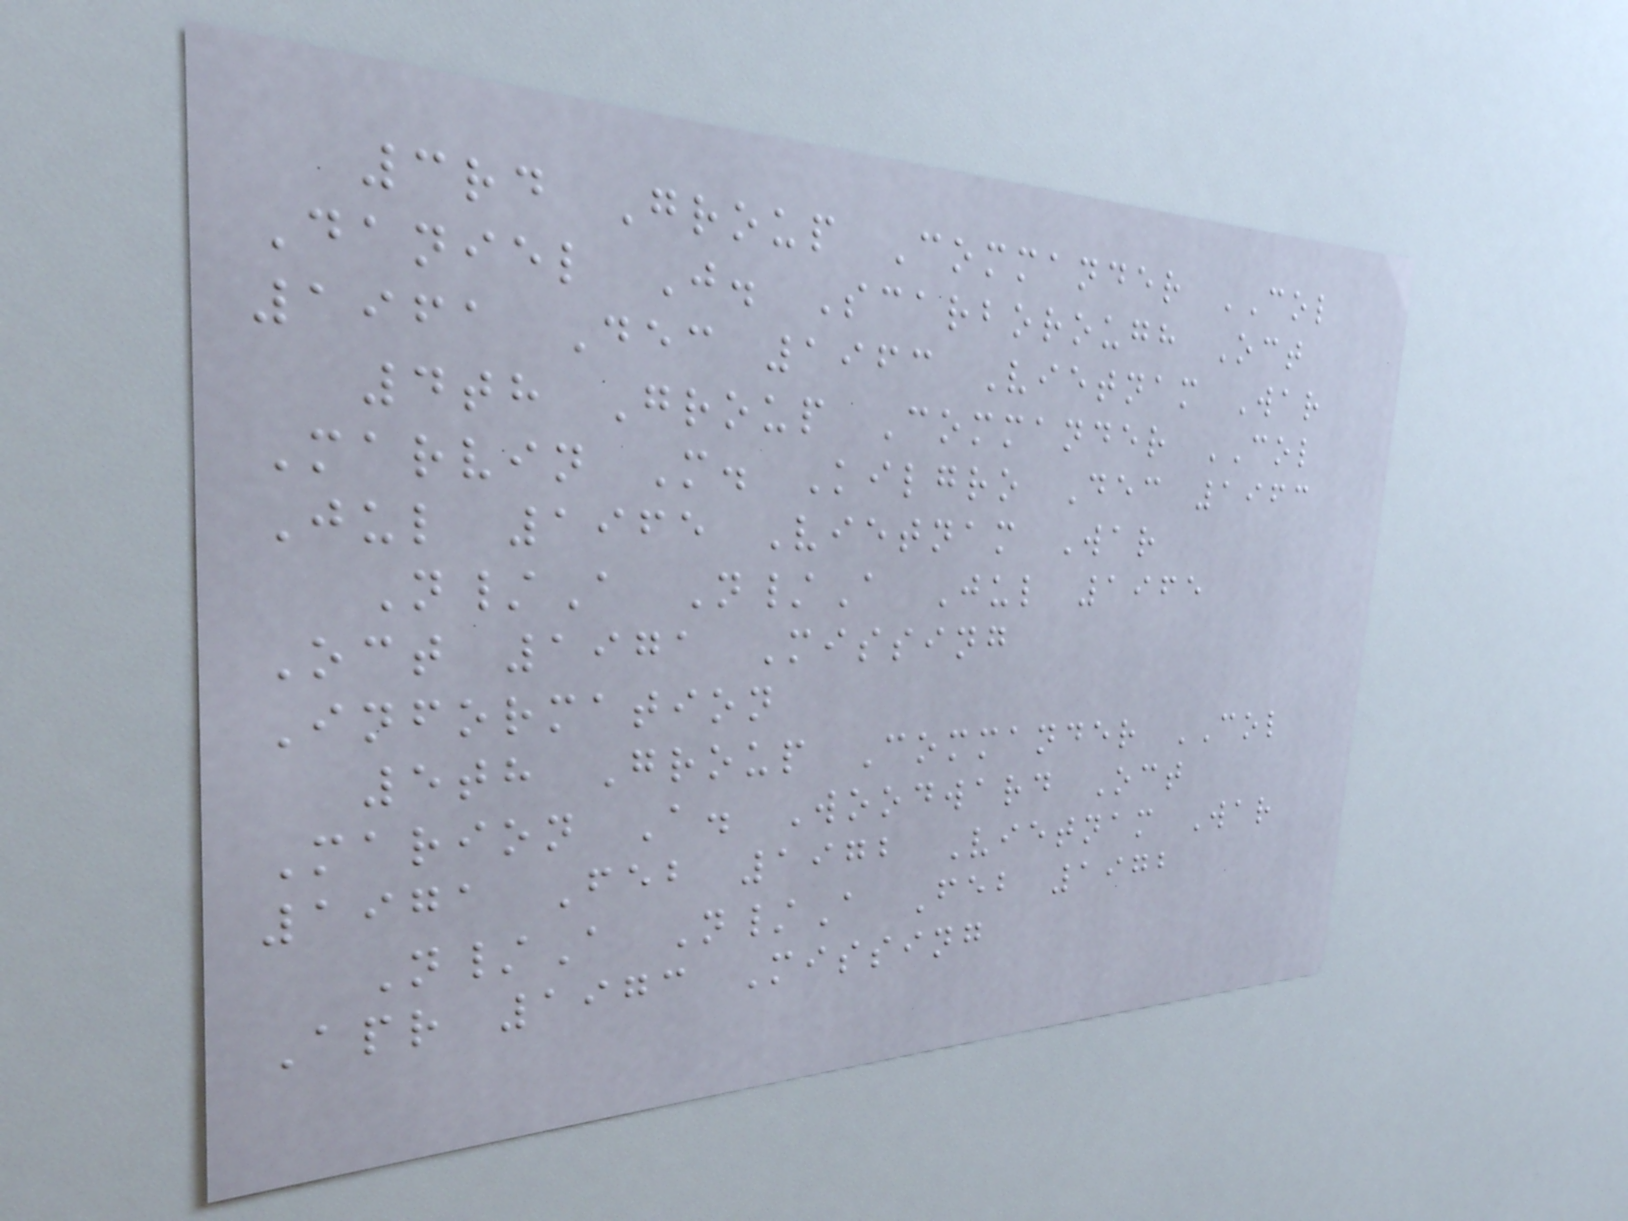3rd Group Commander COL
Daniel J. Scarborough Oct
1961 Dec 1963 Vietnam War
4th Group Commander COL
Marvin M. Kilgro Dec 1963
Jul 1965 Vietnam War
N/A N/A Jul 1965
Oct 1971 Missing
Information
5th Group Commander COL
Marion A. Woodward Oct
1971 Feb 1972 Vietnam War
N/A N/A Feb 1972
Apr 1973 Missing
